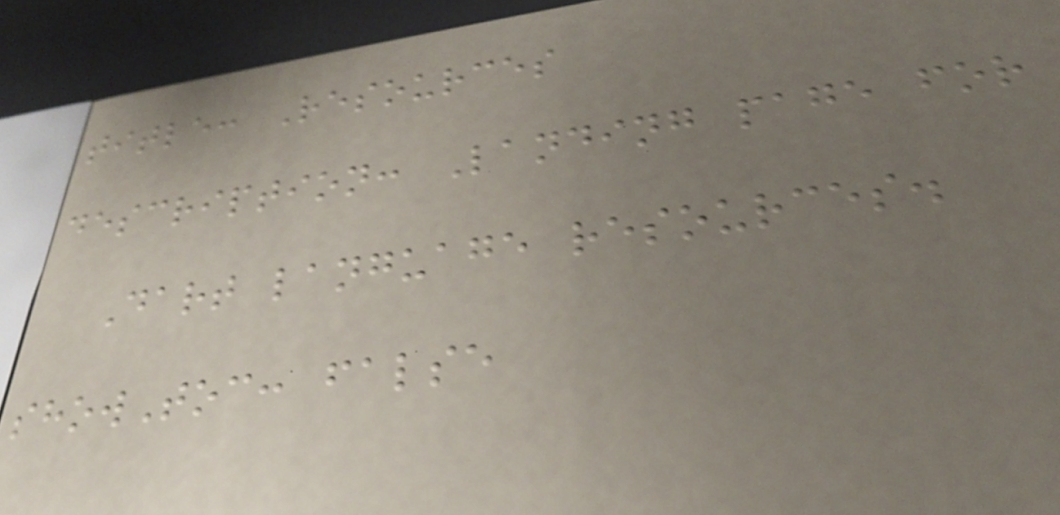title: Resources
description: Landing page for
Dart language resources.
showToc: false
